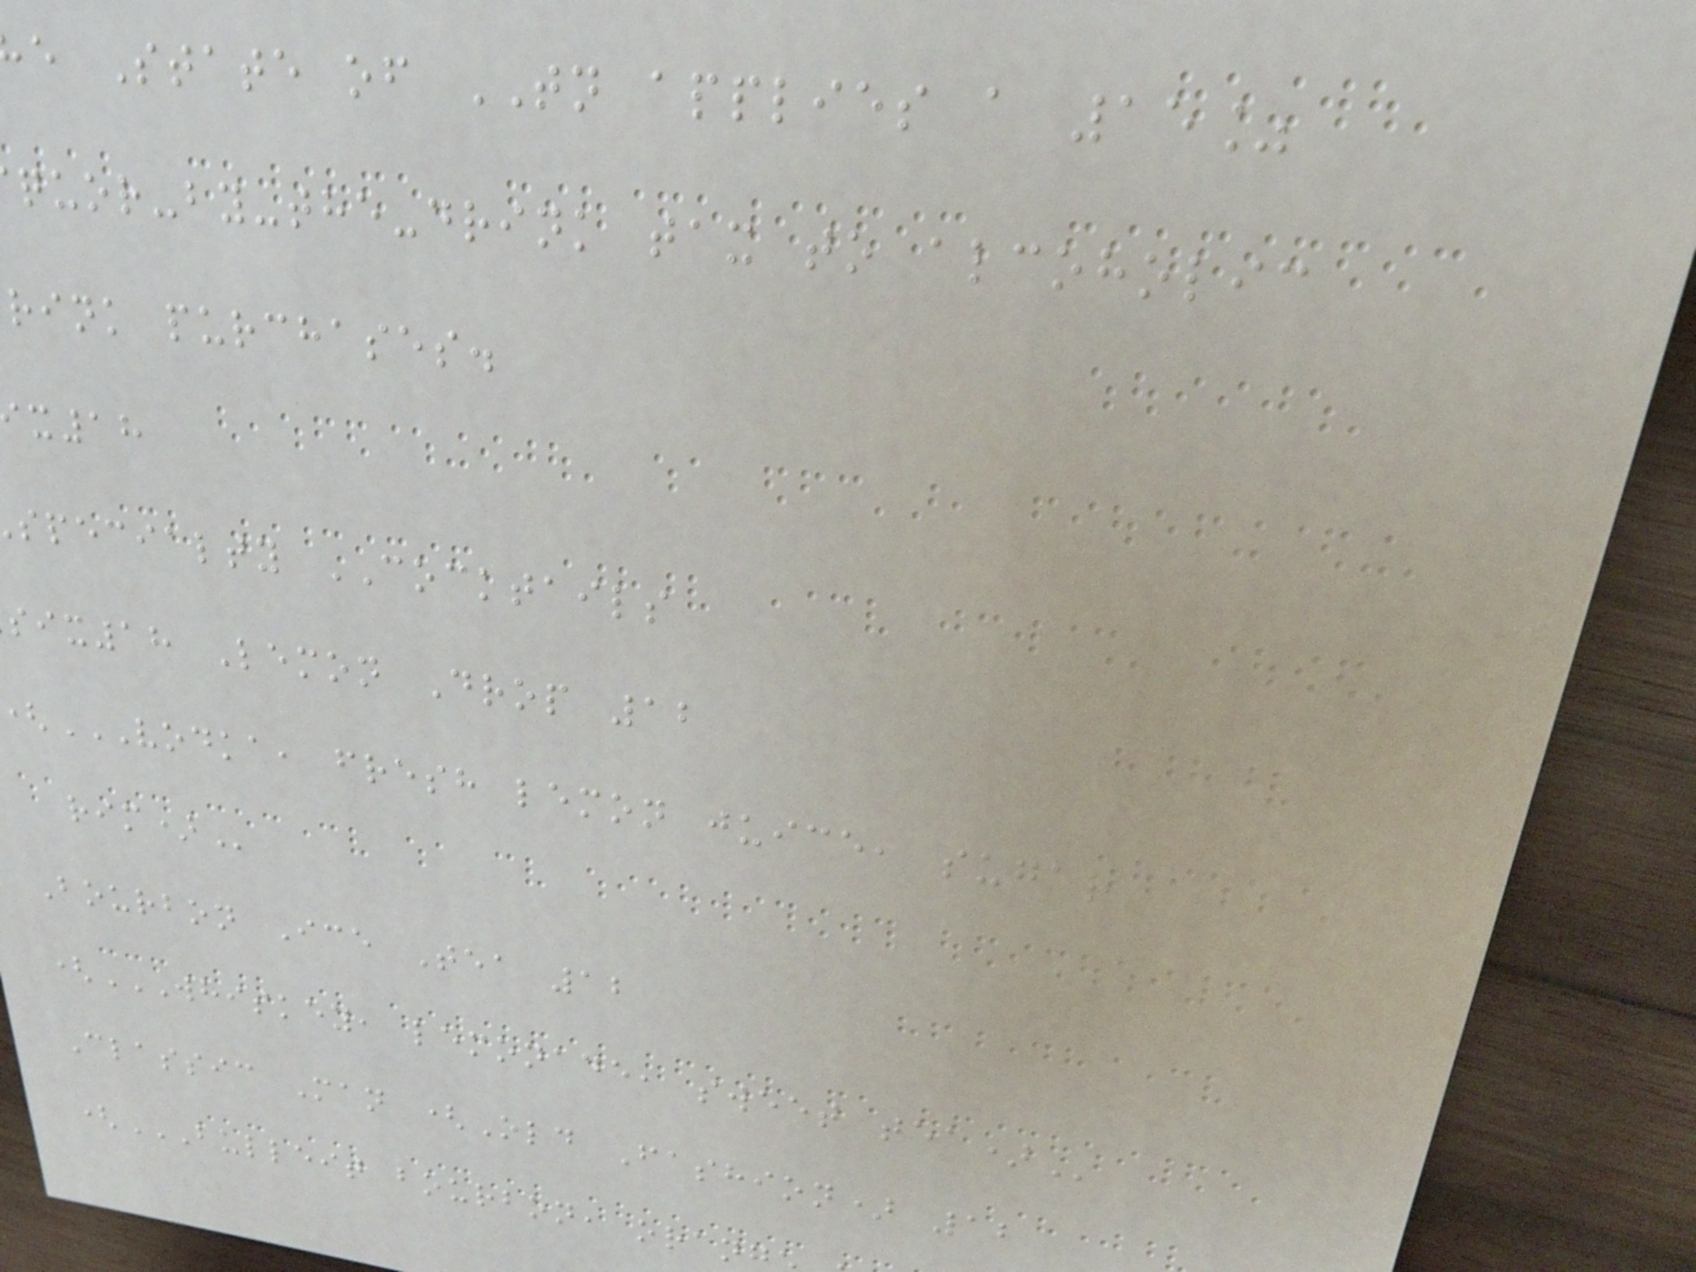e State of TN applies a 15%
quor-by-the-drink tax to alcoholic
rink purchases.
x18
specialty COCKTAILS
six18 Lemon Drop 12
Bourbon Ice Tea 12
(WHISKEY, LEMONADE, SWEET TEA)
Classic Man (Old Fashion) 12
